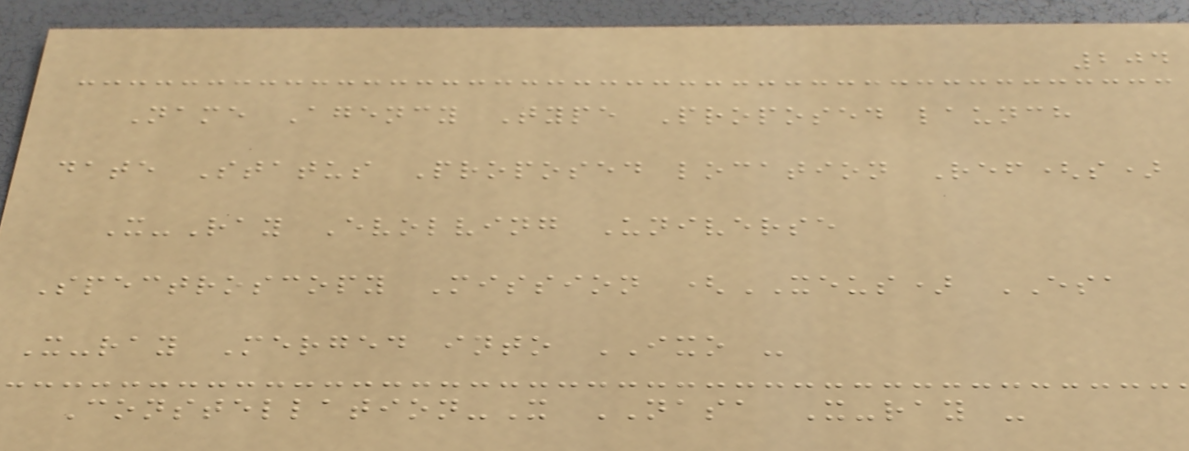204
Name Agency Type Proposed launch
date Status Proposed location Ref(s)
X-Ray Evolving Universe
Spectroscopy Mission (XEUS) ESA
X-ray Merged into IXO -
Constellation-X NASA X-ray -
